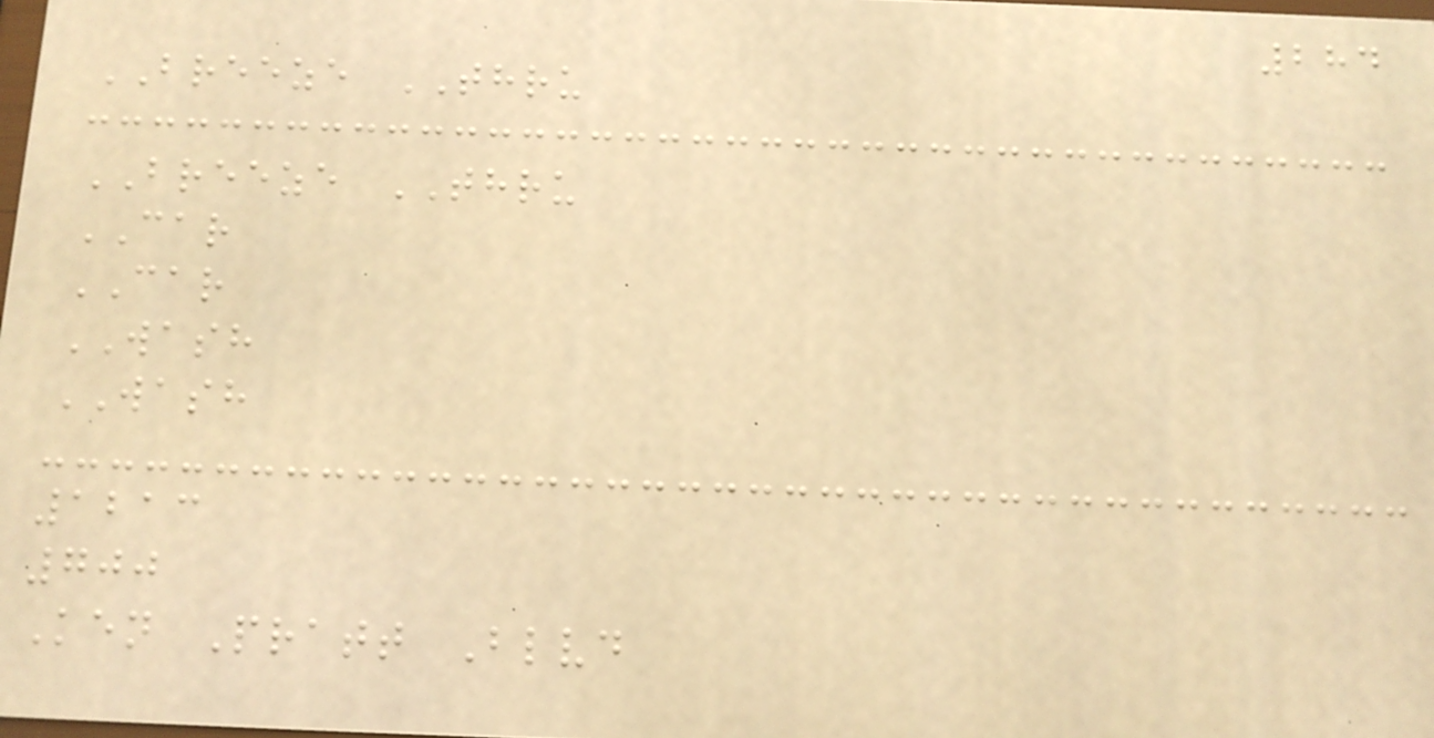284
BREEZE THRU
BREEZE THRU
CAR
CAR
WASH
WASH
1213
700
Ken Pratt Blvd
